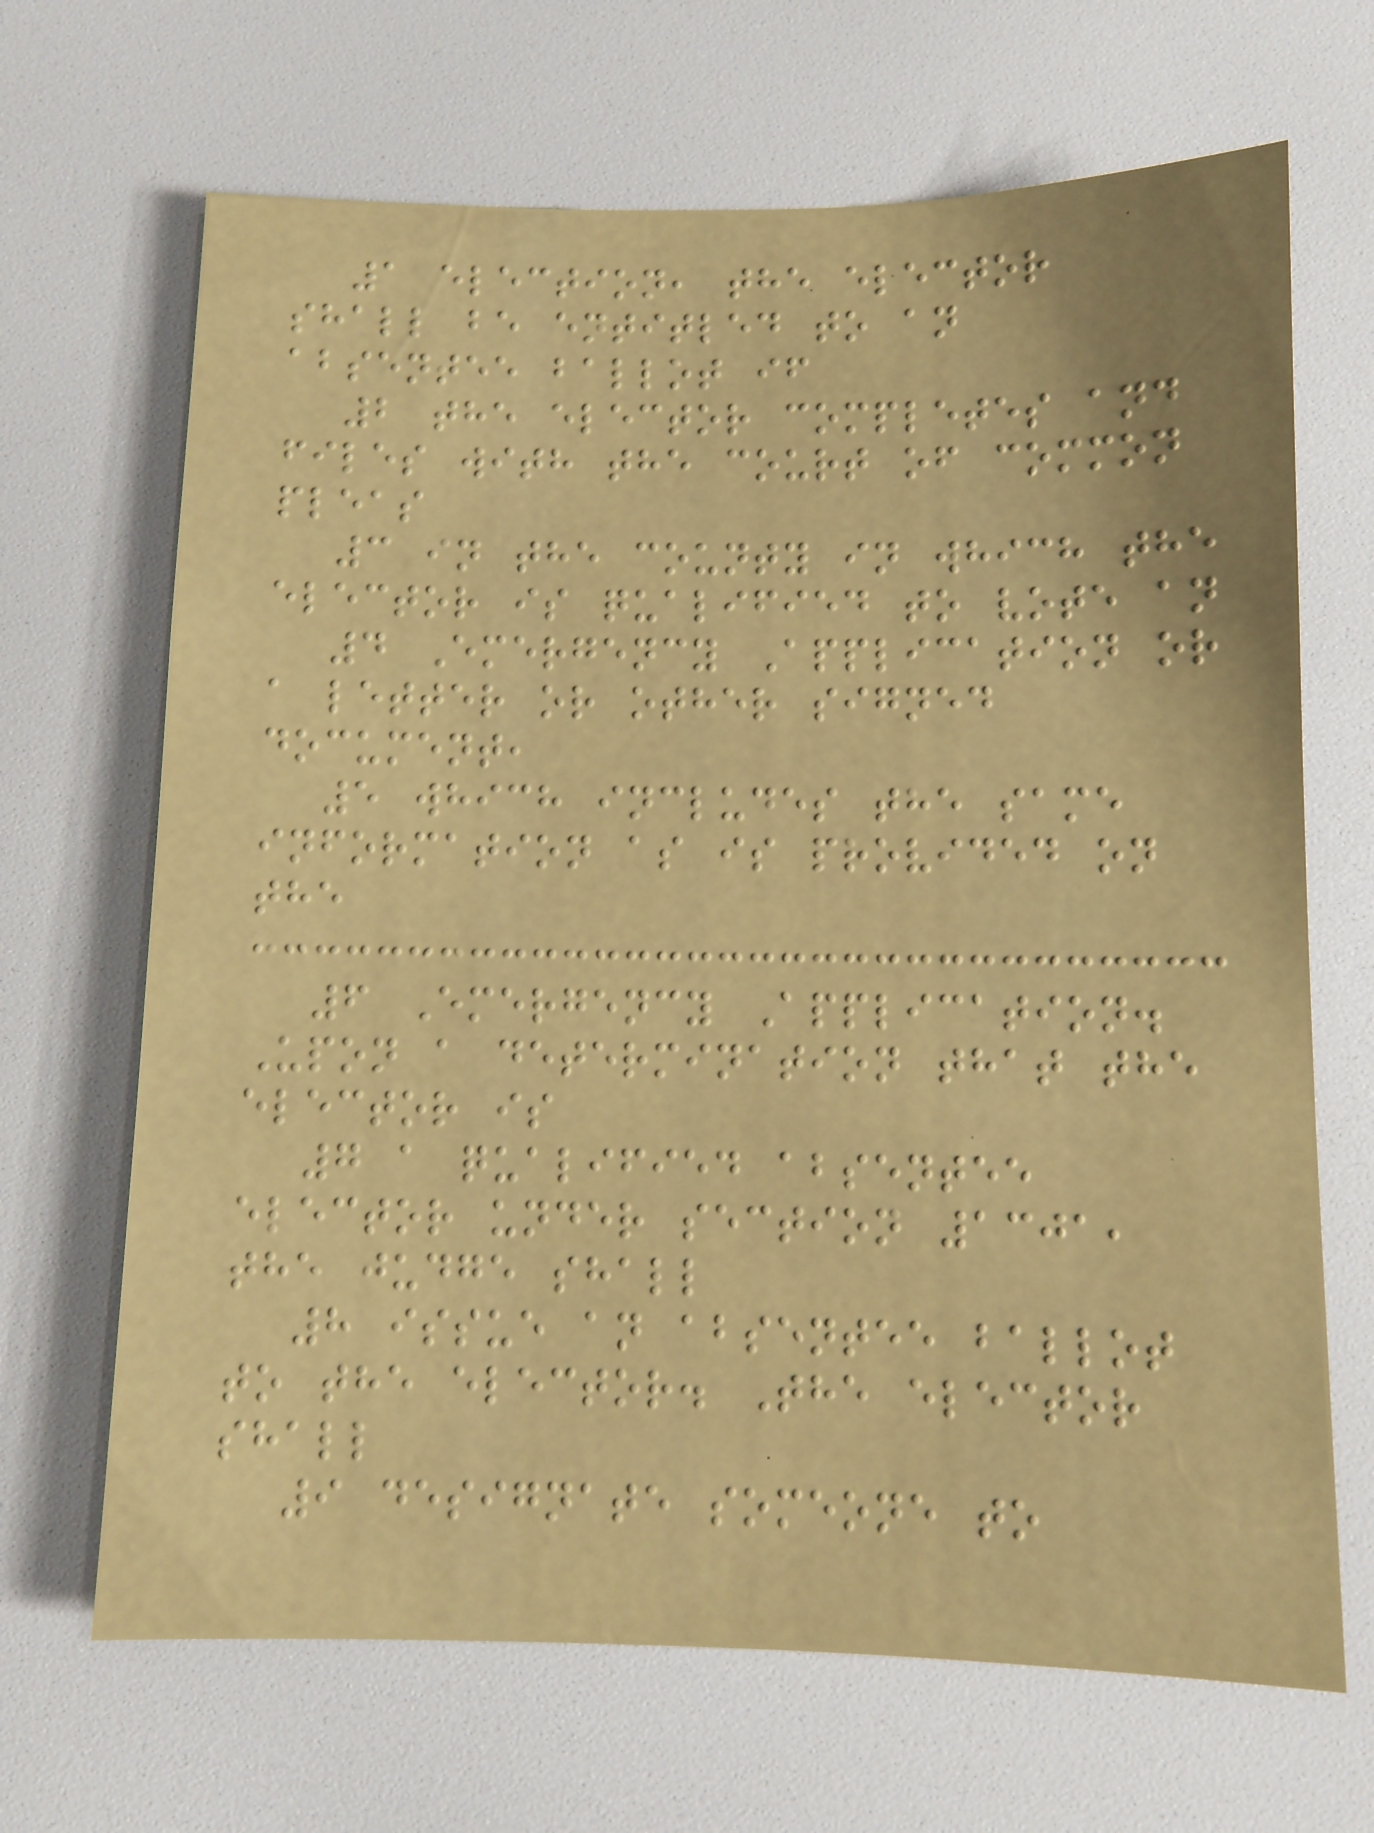1 election, the elector
shall be entitled to an
absentee ballot if
2 the elector completes and
files with the court of common
pleas
3 in the county in which the
elector is qualified to vote an
4 Emergency Application or
a letter or other signed
document,
5 which includes the same
information as is provided on
the
6 Emergency Application.
Upon a determination that the
elector is
7 a qualified absentee
elector under section 1301,
the judge shall
8 issue an absentee ballot
to the elector. The elector
shall
9 designate someone to
